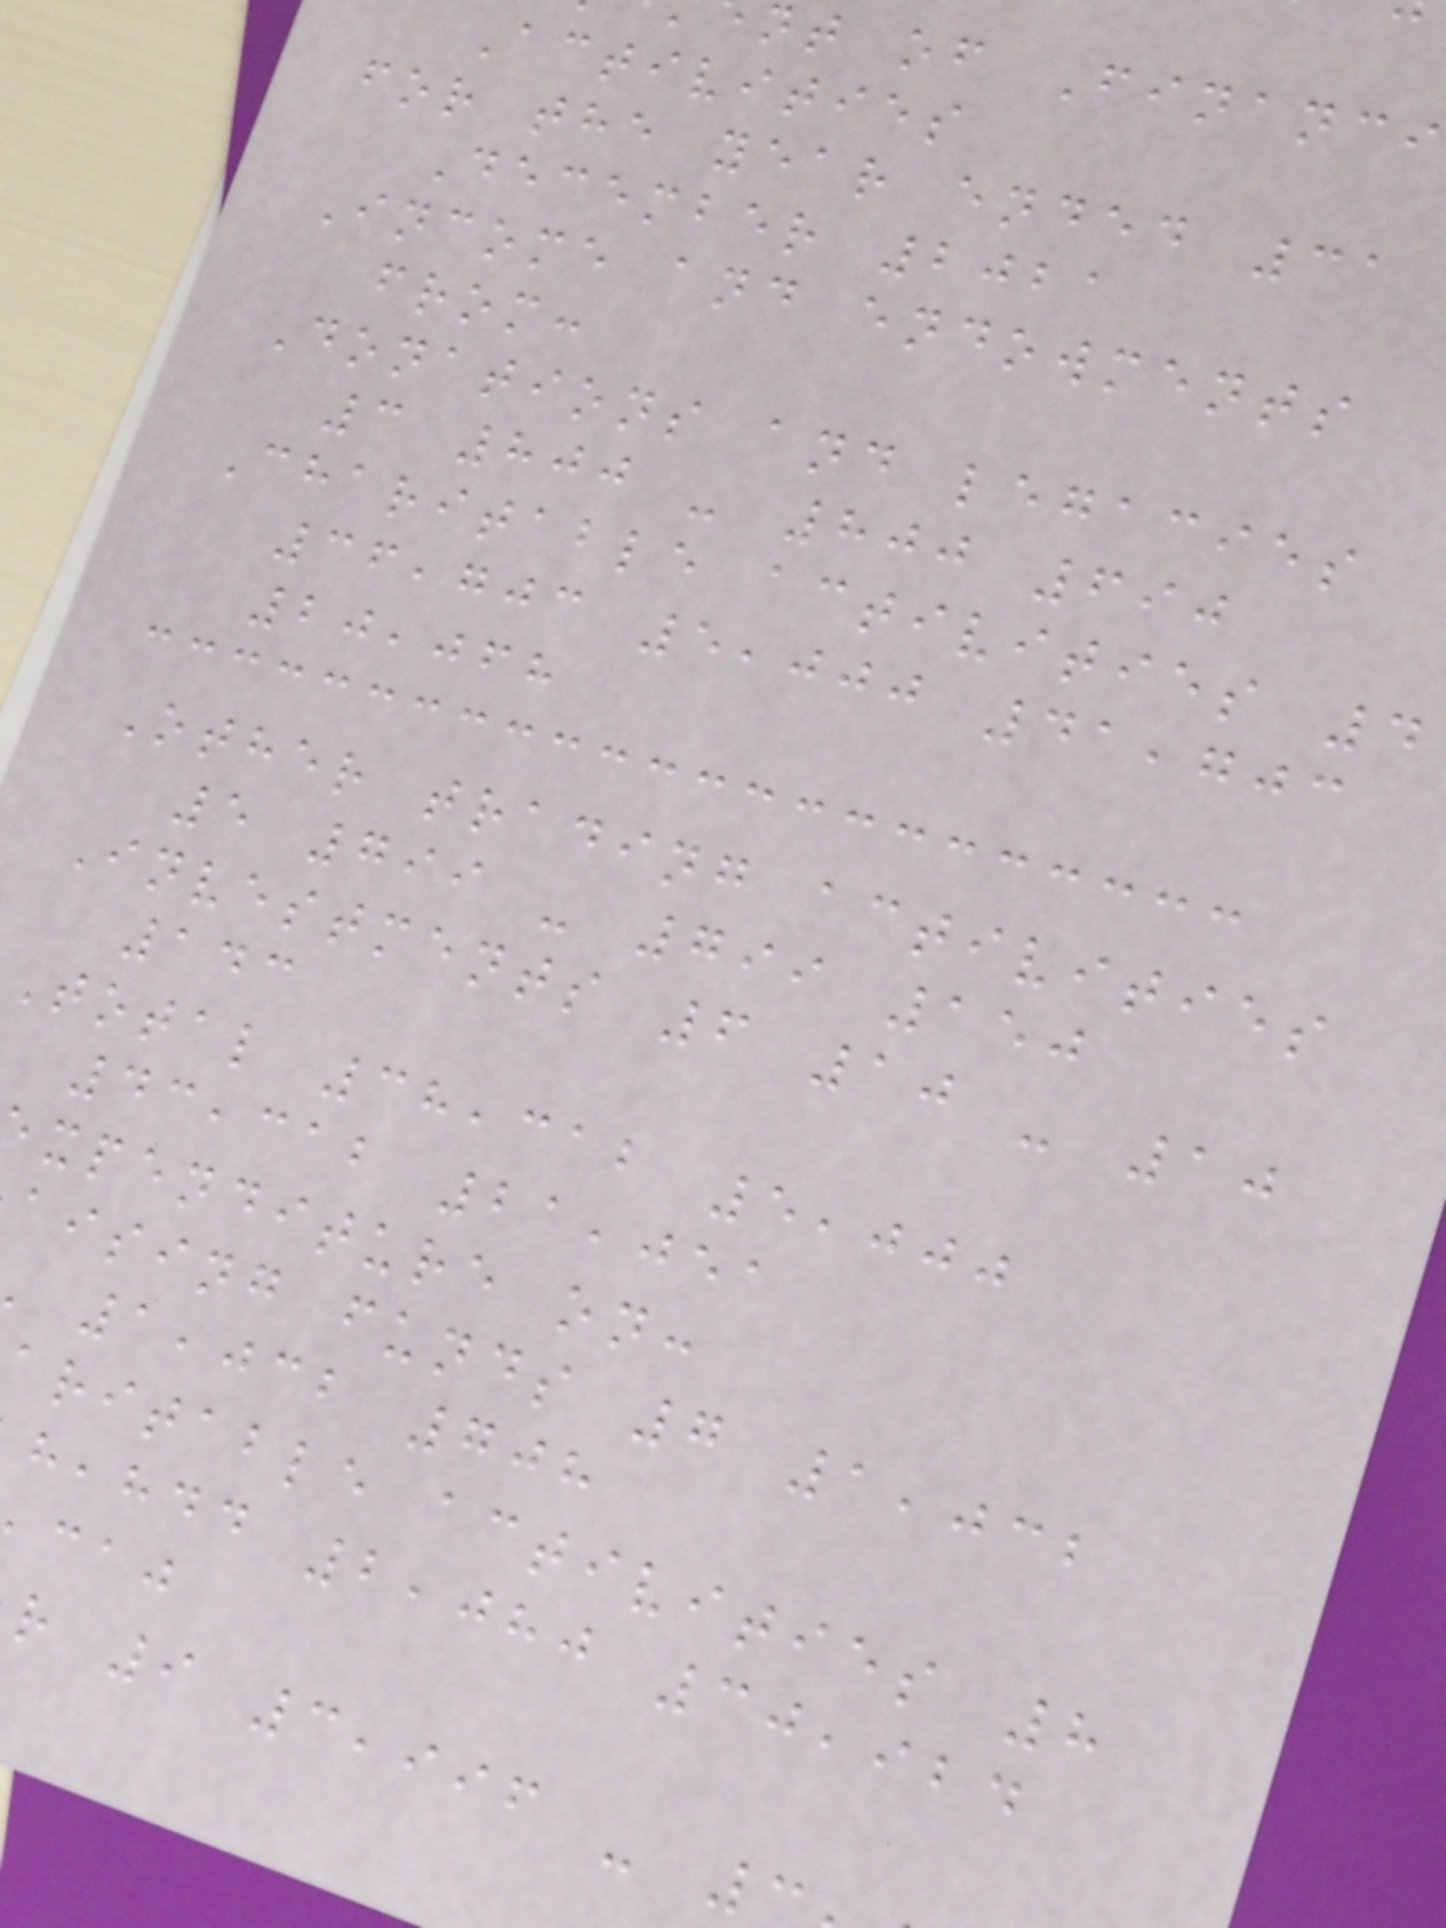nt of Financi
Activities
for the year ended 31
December 2021
Income and endowments
from:
Donations and legacies
3 800 - 800 690
Charitable activities 4
36,703 5,000 41,703
20,068
Other trading activities
5 799 - 799 150
Investments 6 10 - 10
143
Total 38,312 5,000
43,312 21,051
xpenditure on:
aising funds 7 1,032
1,032 708
aritable activities 8
,hdd 2,080 30,924
r 9 3,996 -
